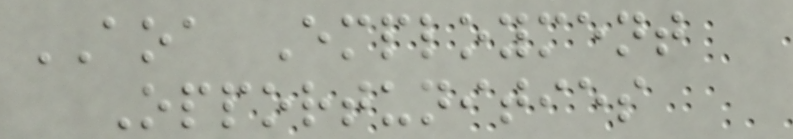AOA Employment
Opportunities
